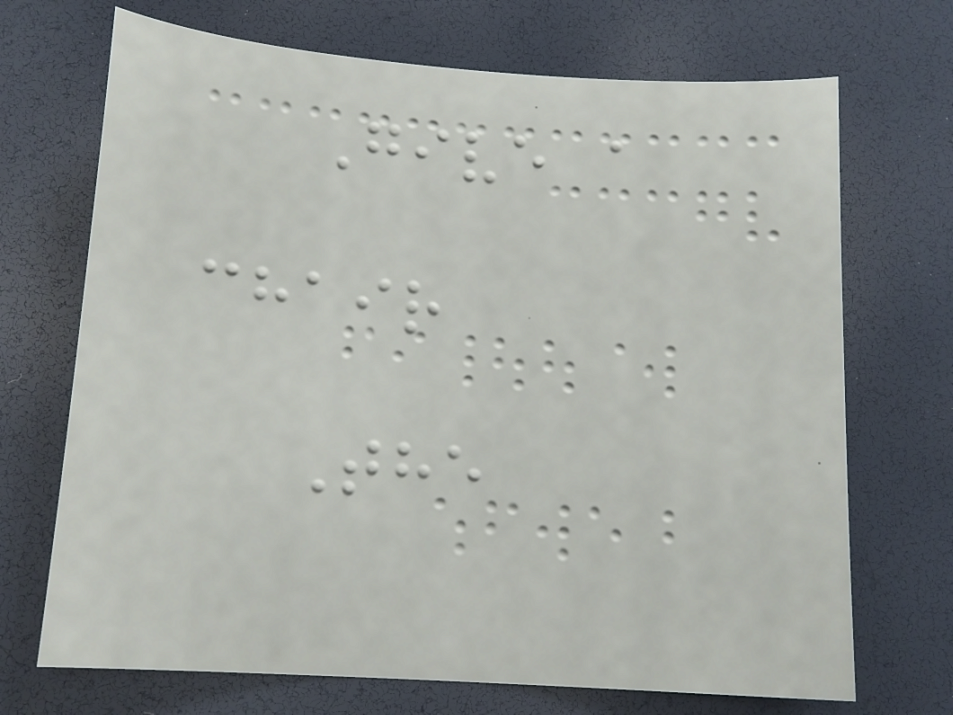Give a
chair
The
